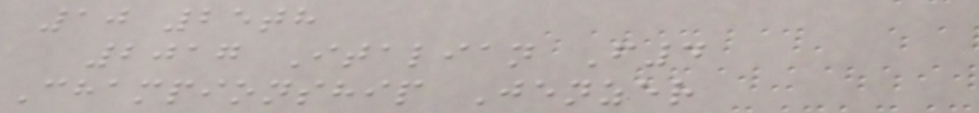10 25th
2017 Italian F4
Championship Jenzer
